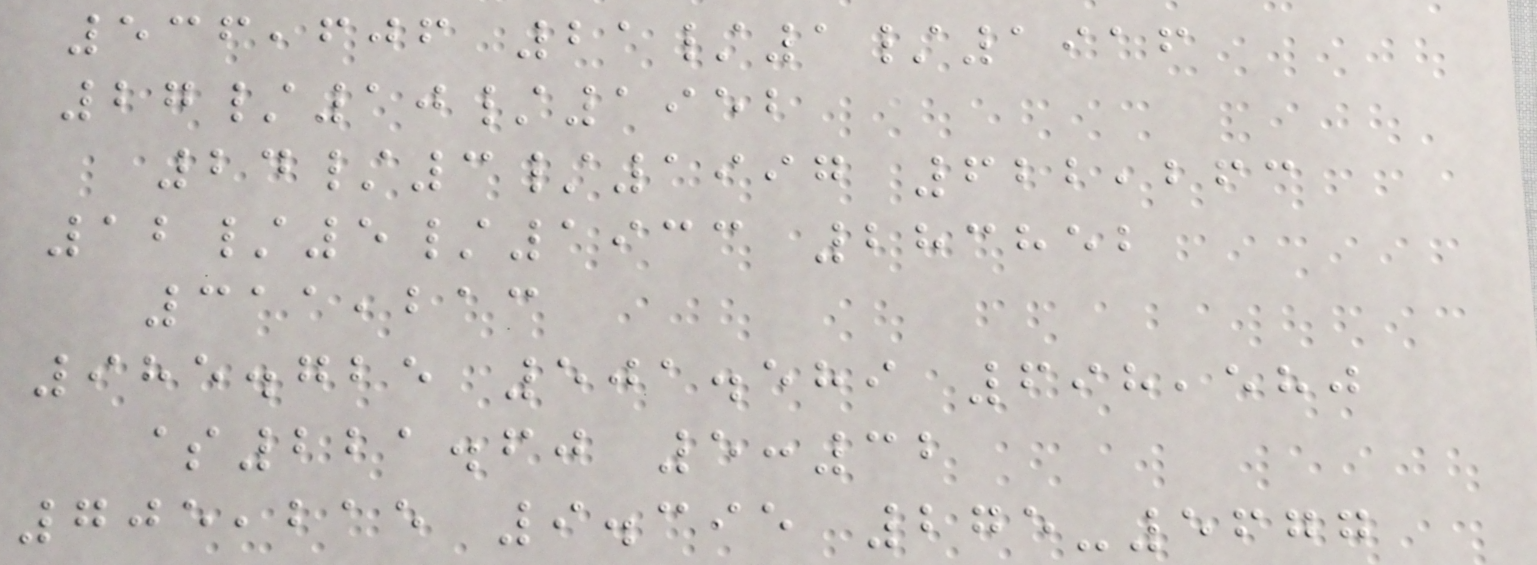536,606 21/1/1916
27/10/1952
24/3/1997 622,263
12/5/1933 283852
311,213
985.725 501.589 698,580
$221.60 5:32
705,215 9.395 275-5677
